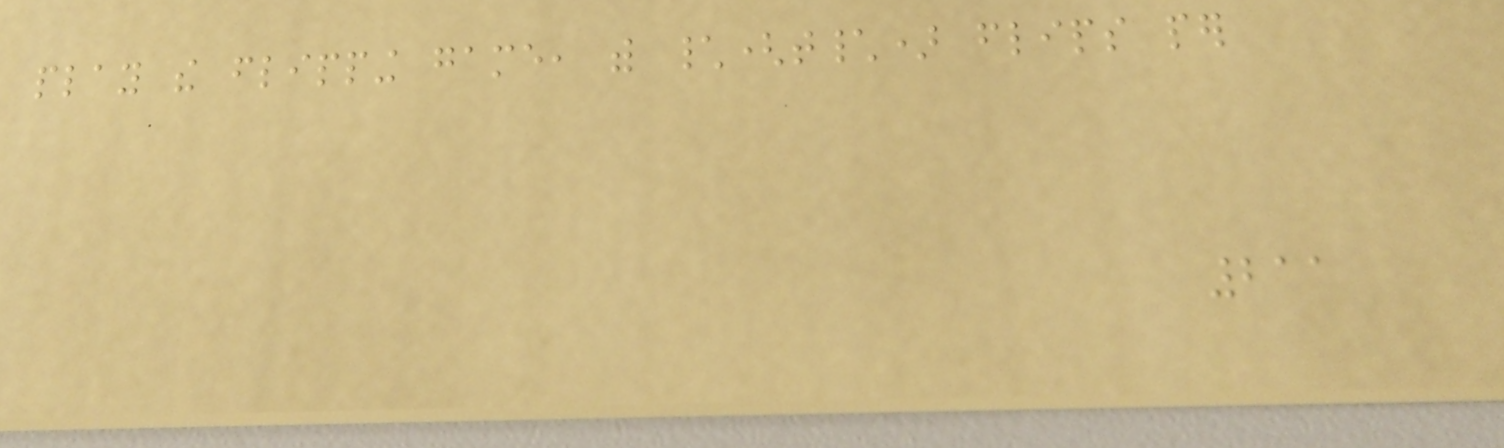play the flipping game, with \(t\) flips per
211
